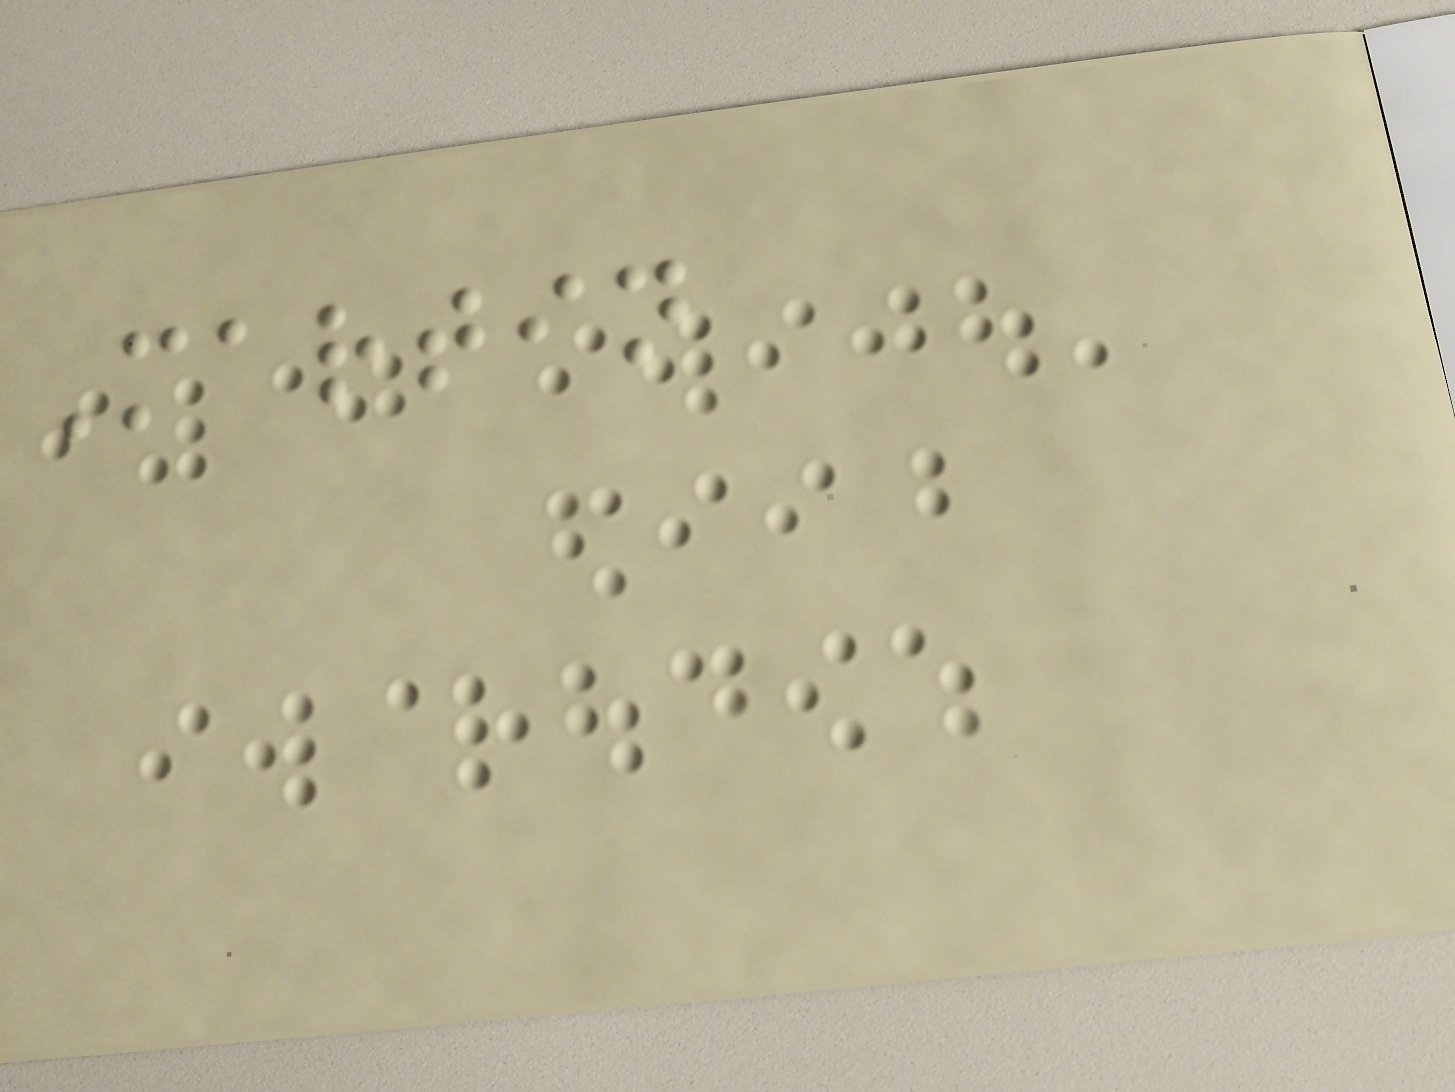Martin
